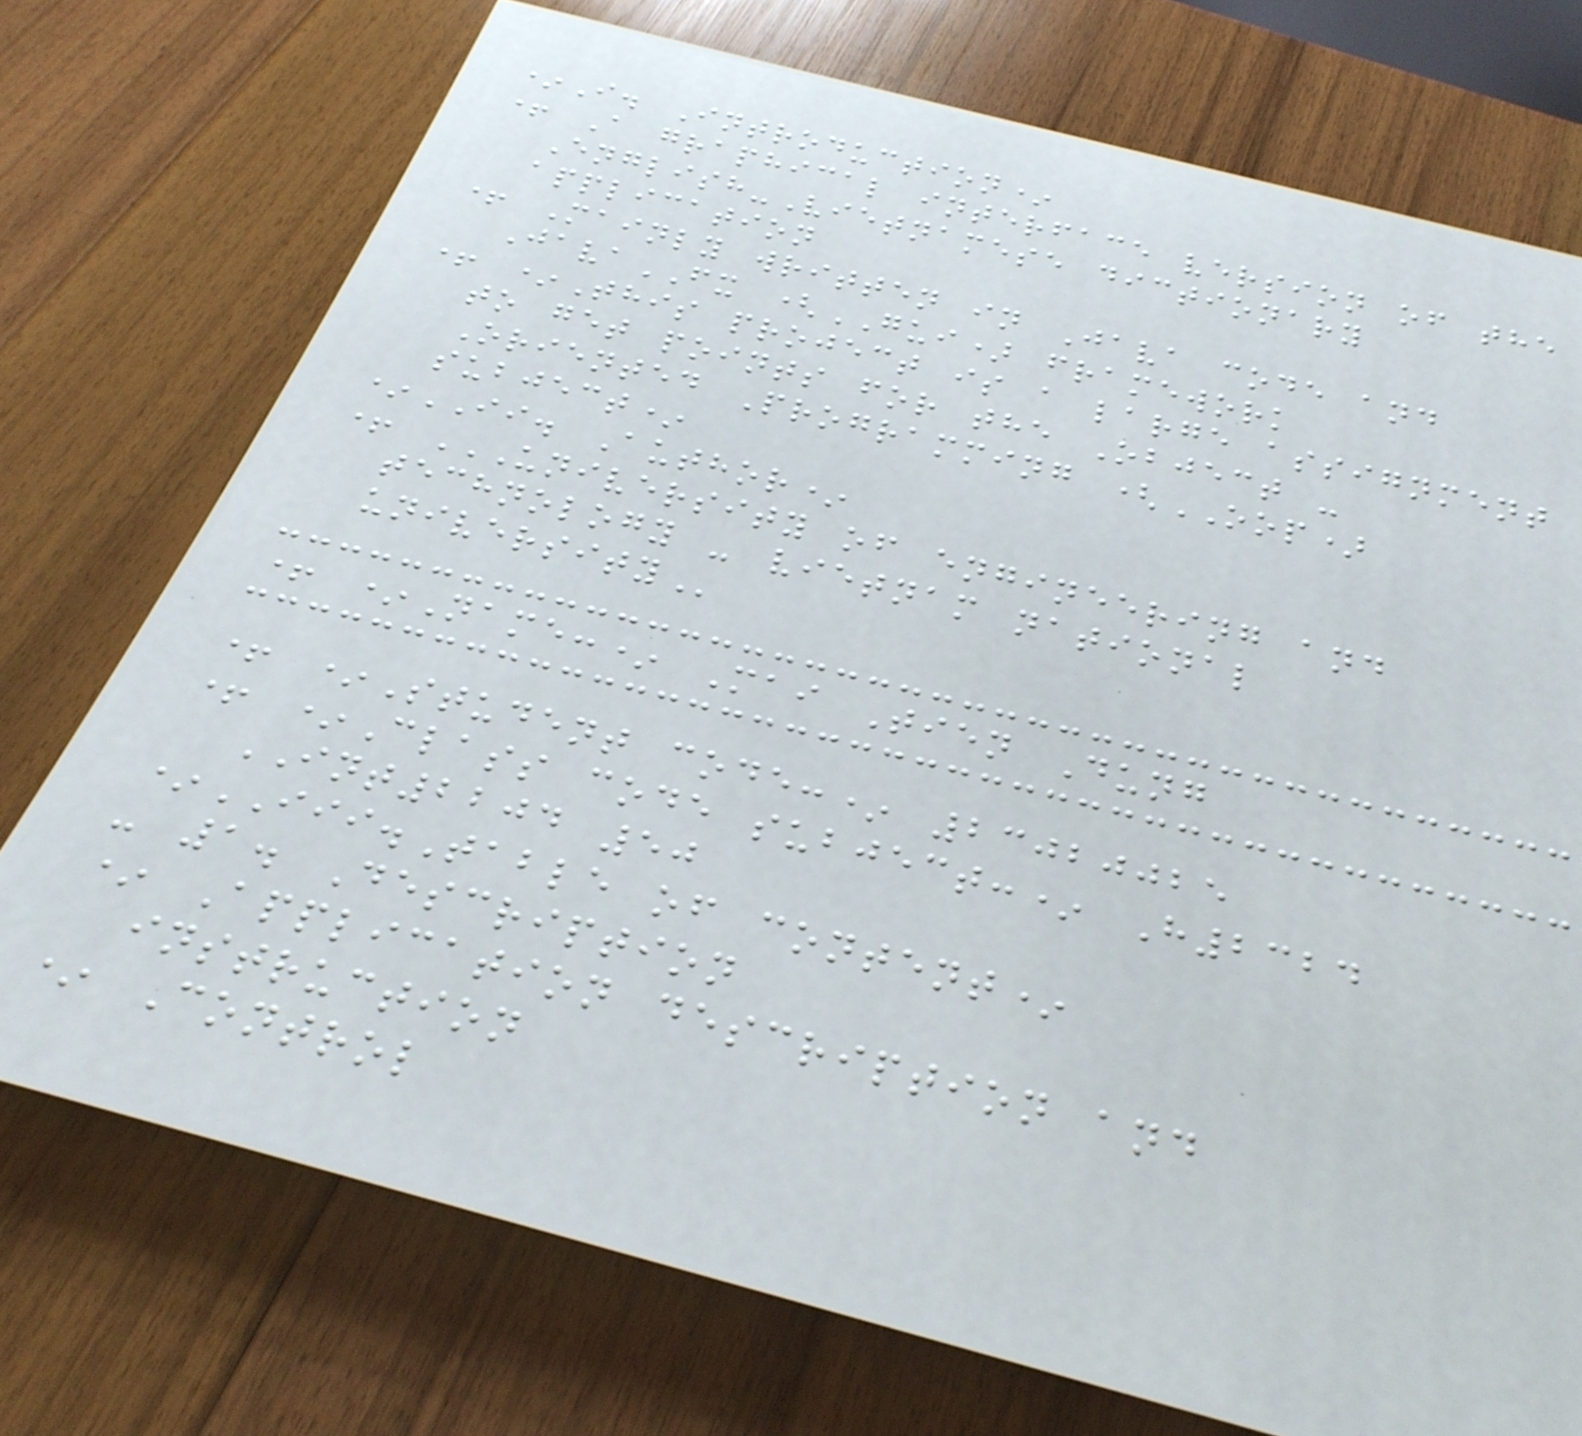*I. Introduction*
+ A graphical interface version of the
English-Vietnamese dictionary
application
+ Mainly written in Java code and
JavaFX (GUI) framework
+ *This project is a large assignment
to get points for the Object -
Oriented Programming (OOP)
subject*
*II. Author*
+ UNIVERSITY OF ENGINEERING AND
TECHNOLOGY - VIETNAM NATIONAL
UNIVERSITY
+ *Name:* Mai Tien Dung
+ *Student code:* 23020025
+ *Class code subject:* H2324
INT2204 50
*III.Table of content*
- 1. Description
* Application description and
instruction
* Control
